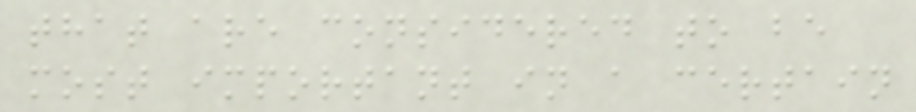that are considered to be
most important in a certain
